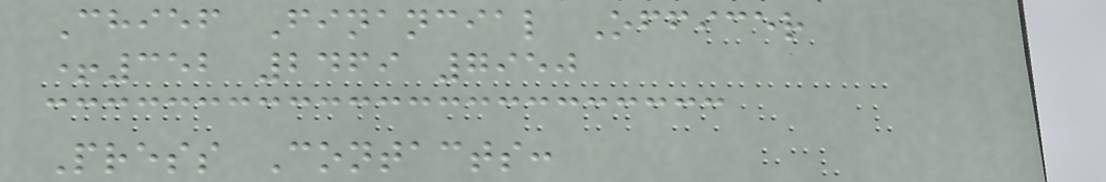Chief Financial Officer
+352 2469 7950
Press Contacts:
